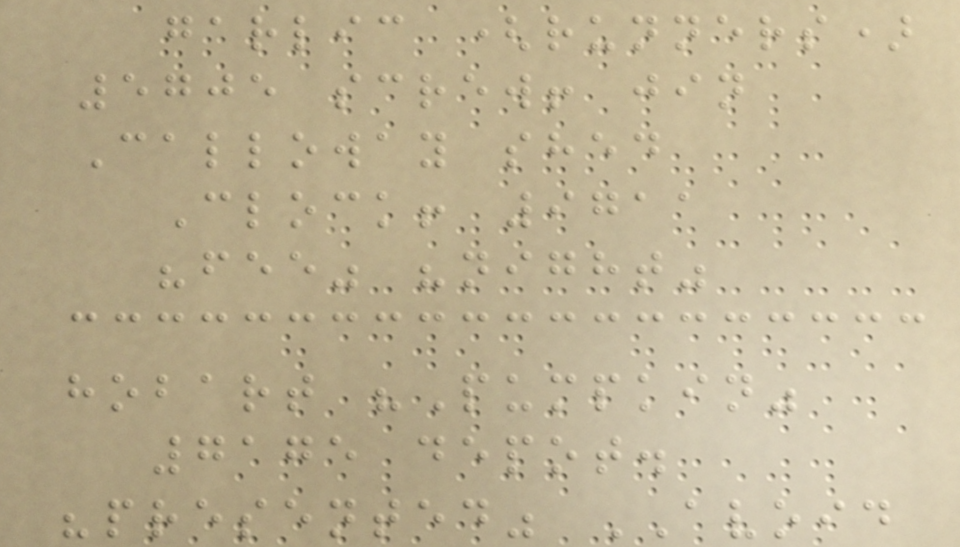garlic (runners)
5705 screw! jin
Calloway shed
Clock! 9711
"fee" "night"
hobart "Pumpkin"
7175 depot.
"presented" AVOID
